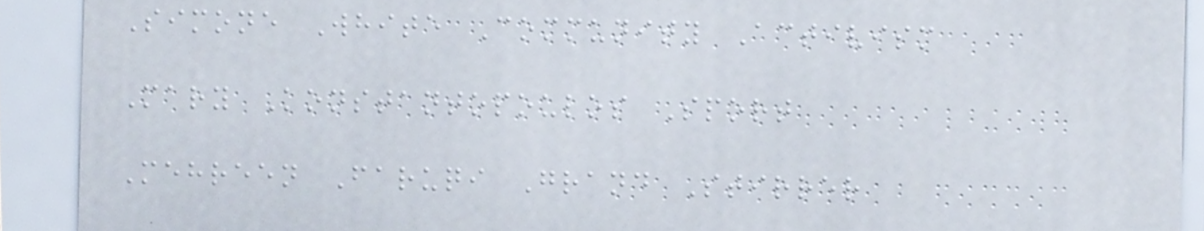Simone White Community Activism
Mary Konstantopoulos Sport
Mehreen Faruqi Grand Stirrer
